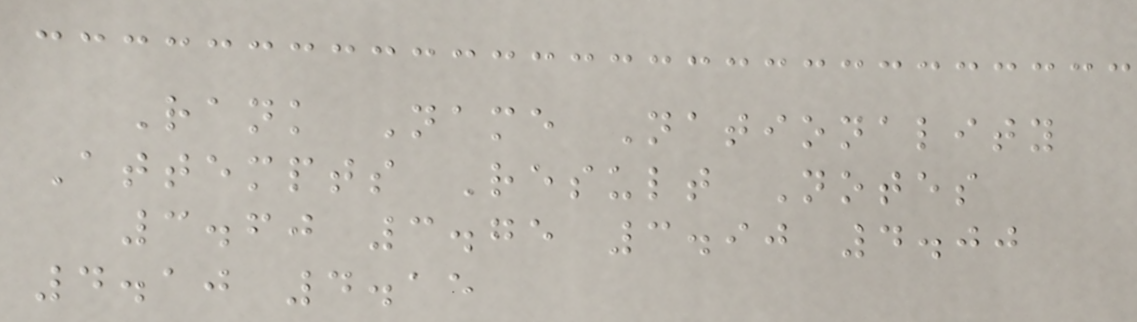Rank Name Nationality
Attempts Result Notes
3.60 3.75 3.90 4.00
4.10 4.15
